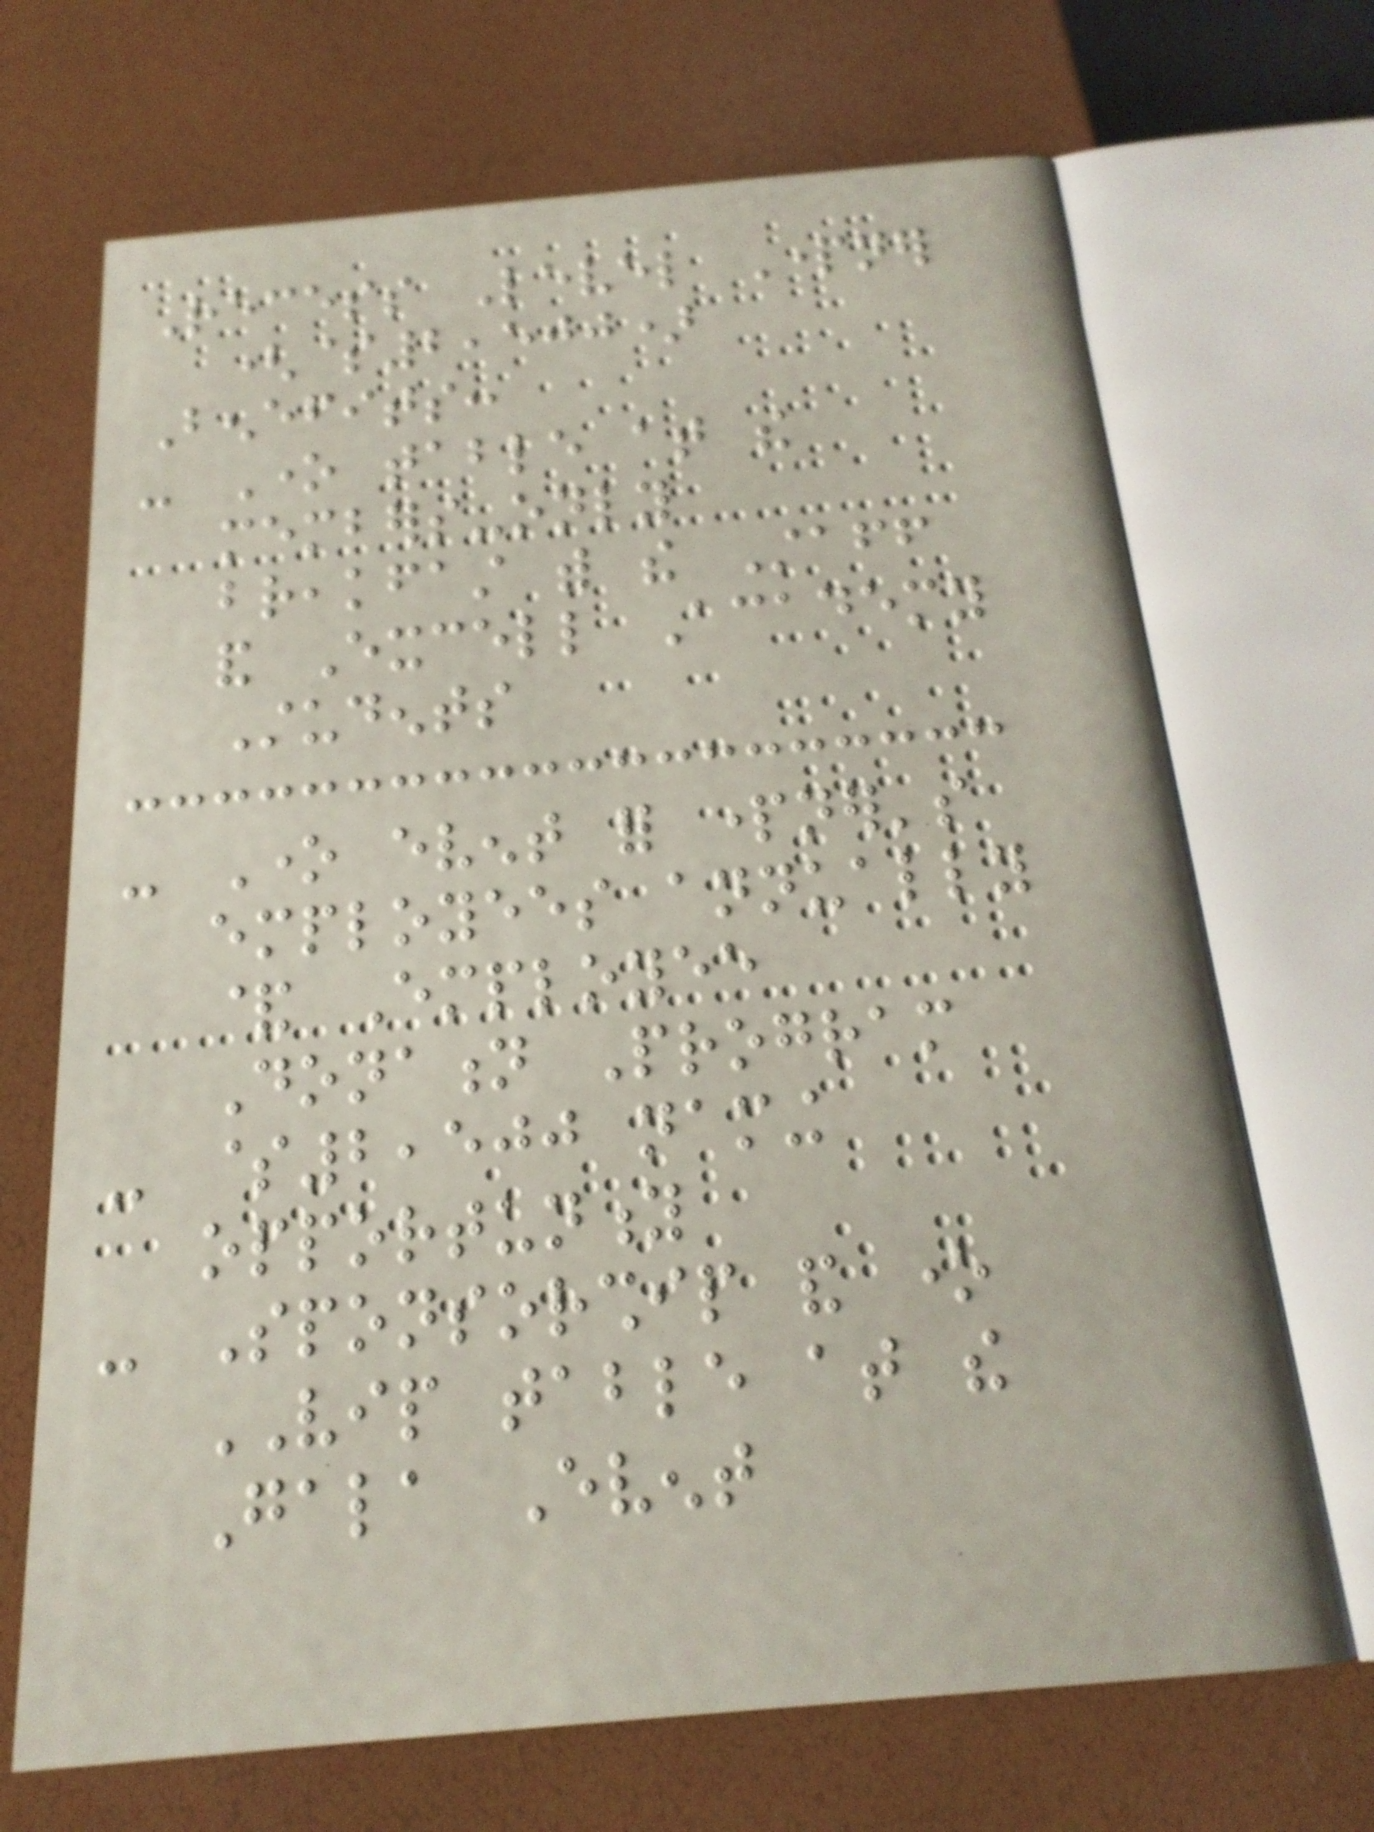Recess Level Partner
($2,500)
Benefits:
- One table at the
members-only
breakfast with the Staff
and Excell Academy
Students
- One event for partner's
employees annually
& Employee
Donation Program
- $2,500 naming
opportunity
- Sponsorship and one
VIP table at the
Gala Event
